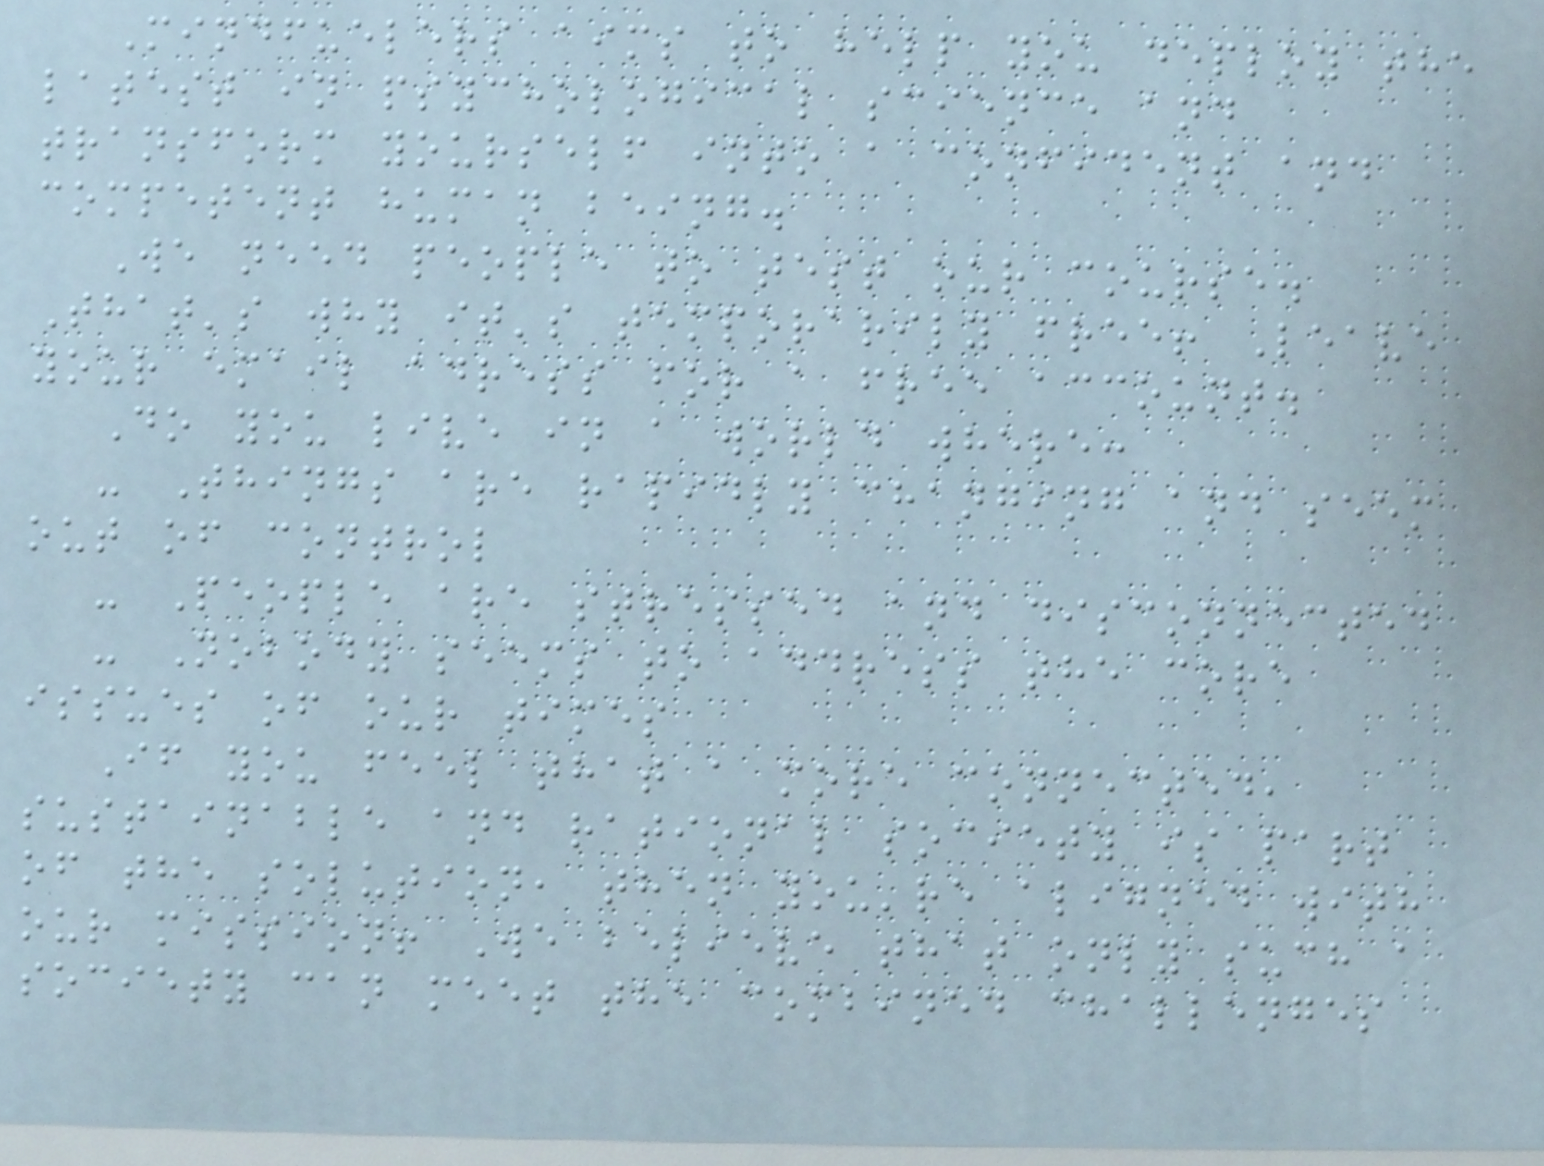Mindfuelers aims to help you deploy the
latest in psychological science and
transform yourself into a confident and
competent human being.
We need people to test our course.
That's why it's temporarily free! Leave
your email adress for a free account.
Do you live in a world where:
- Things are rapidly changing and seem
out of control
- People are stressed and disconnected
- Nobody seems to address the core
issues of our times
If you feel that a more connected,
sustainable and rational society is part
of the solution, then you're aligned with
our mission! We believe that only such a
society can meet the combined challenges
